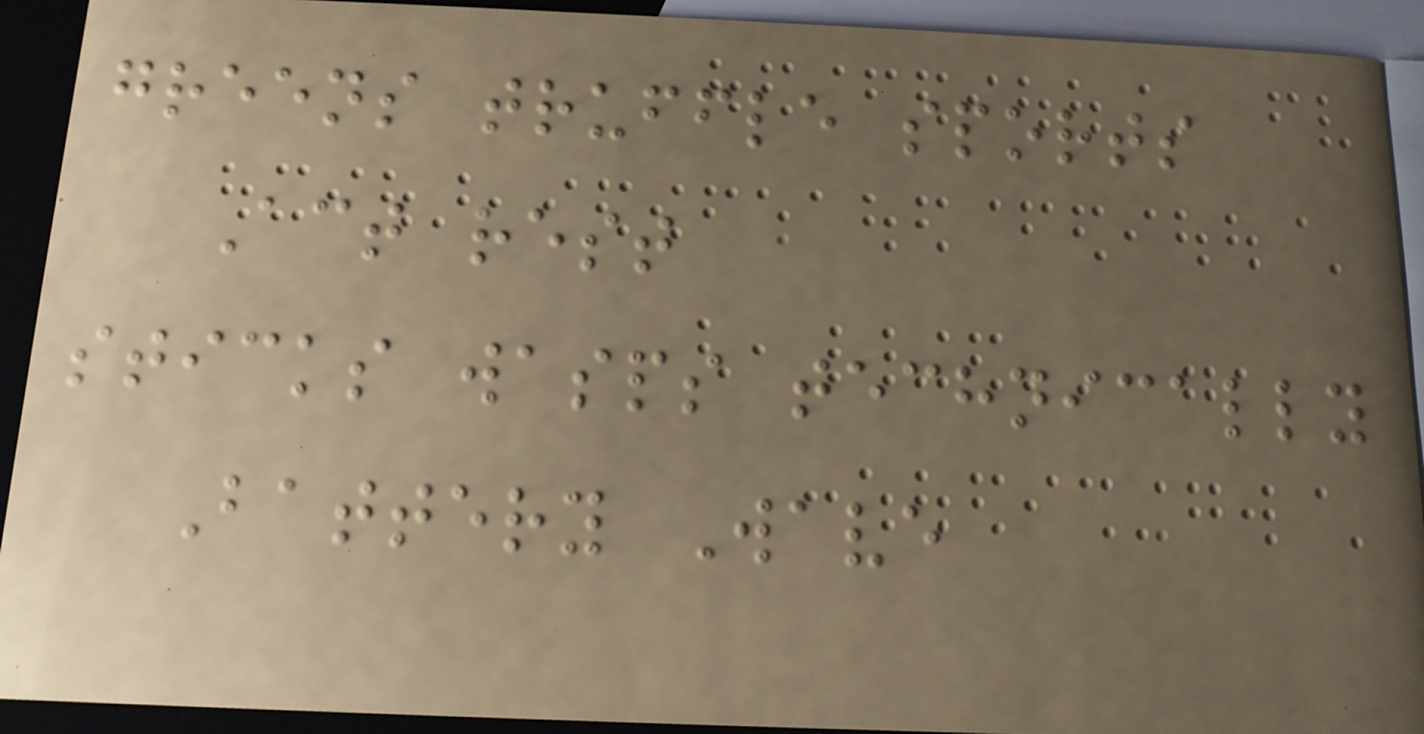greens truffle sports
Act rest
sticks wasps technically
Battery Wave
